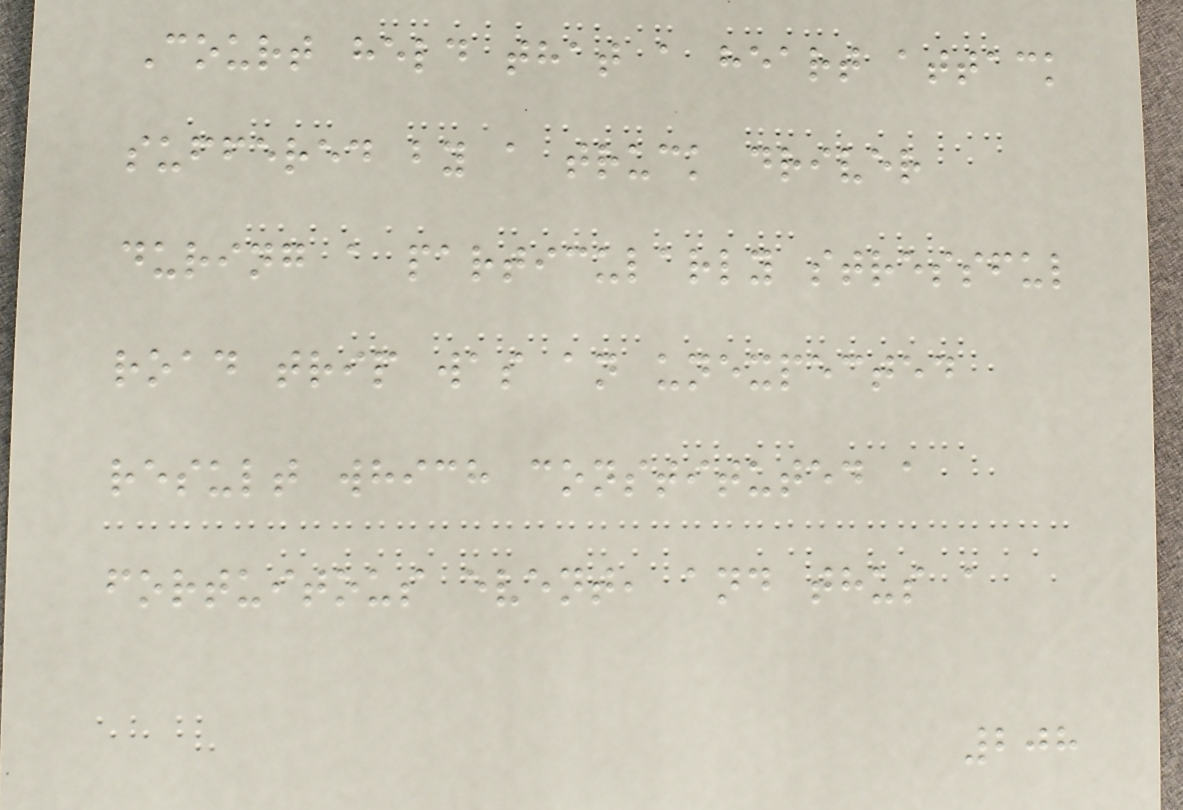Court held that a heart attack
suffered by a truck driver
during a particularly stressful
road trip was an unexpected
result which constituted a
fortuitous event, and thus a
208
